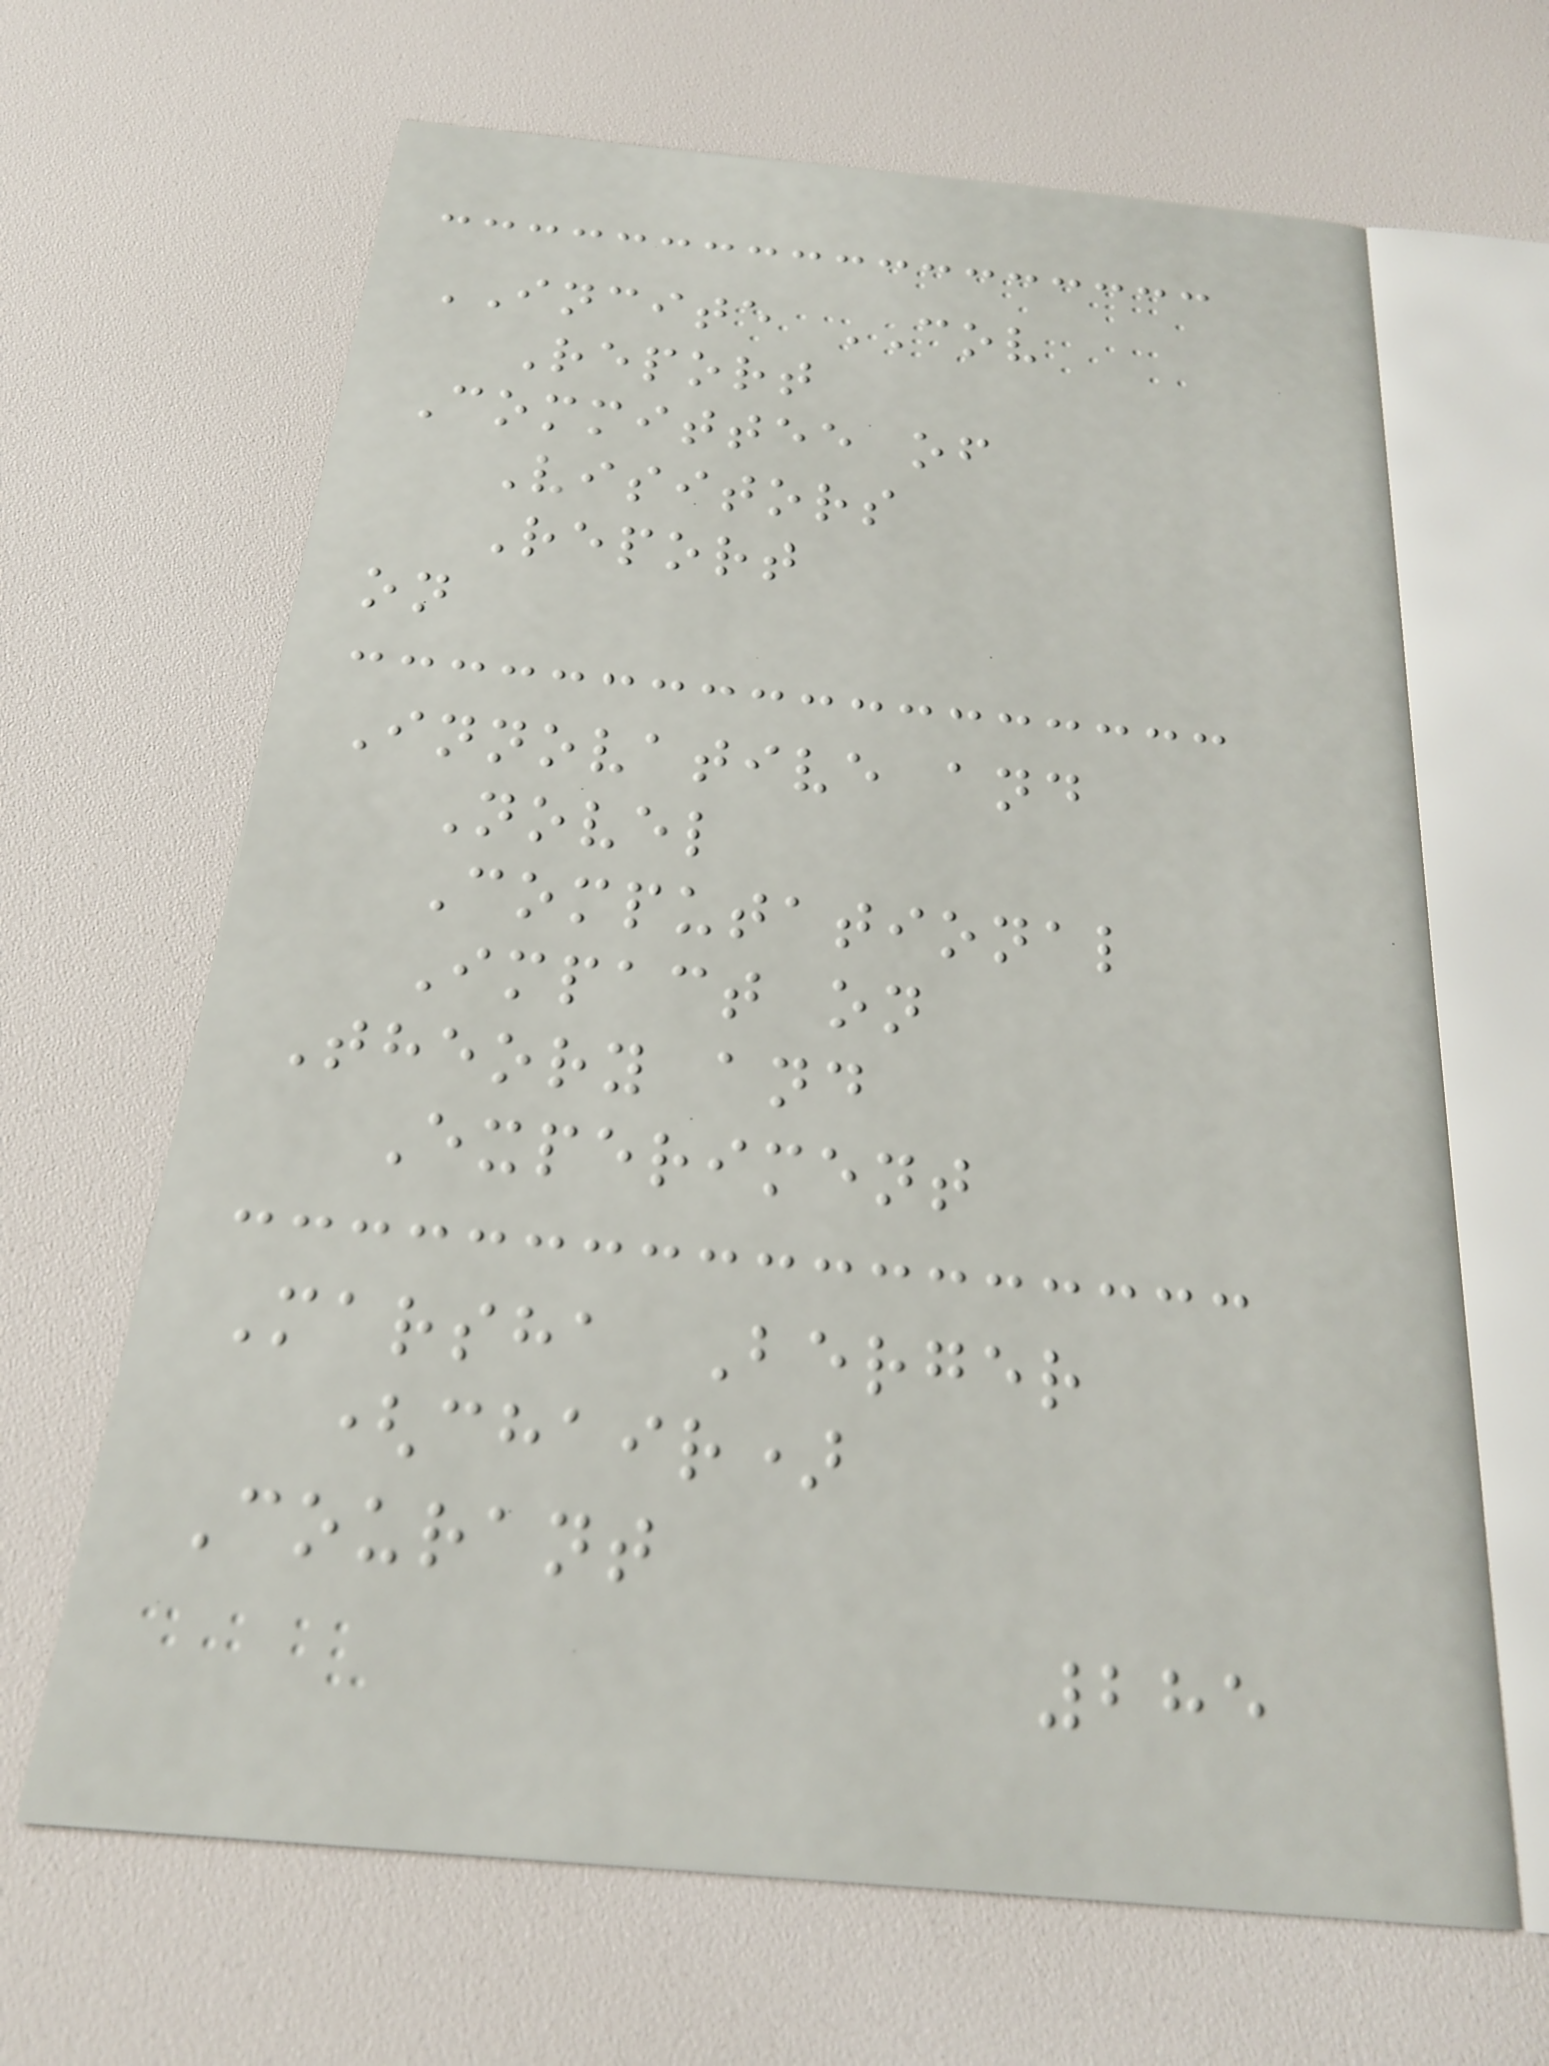INCITE COV
Report
Committee of
Visitors
Report
on
Innovative and
Novel
Computational
Impact on
Theory and
Experiment
Marsha Berger
(chair)
Courant
285
